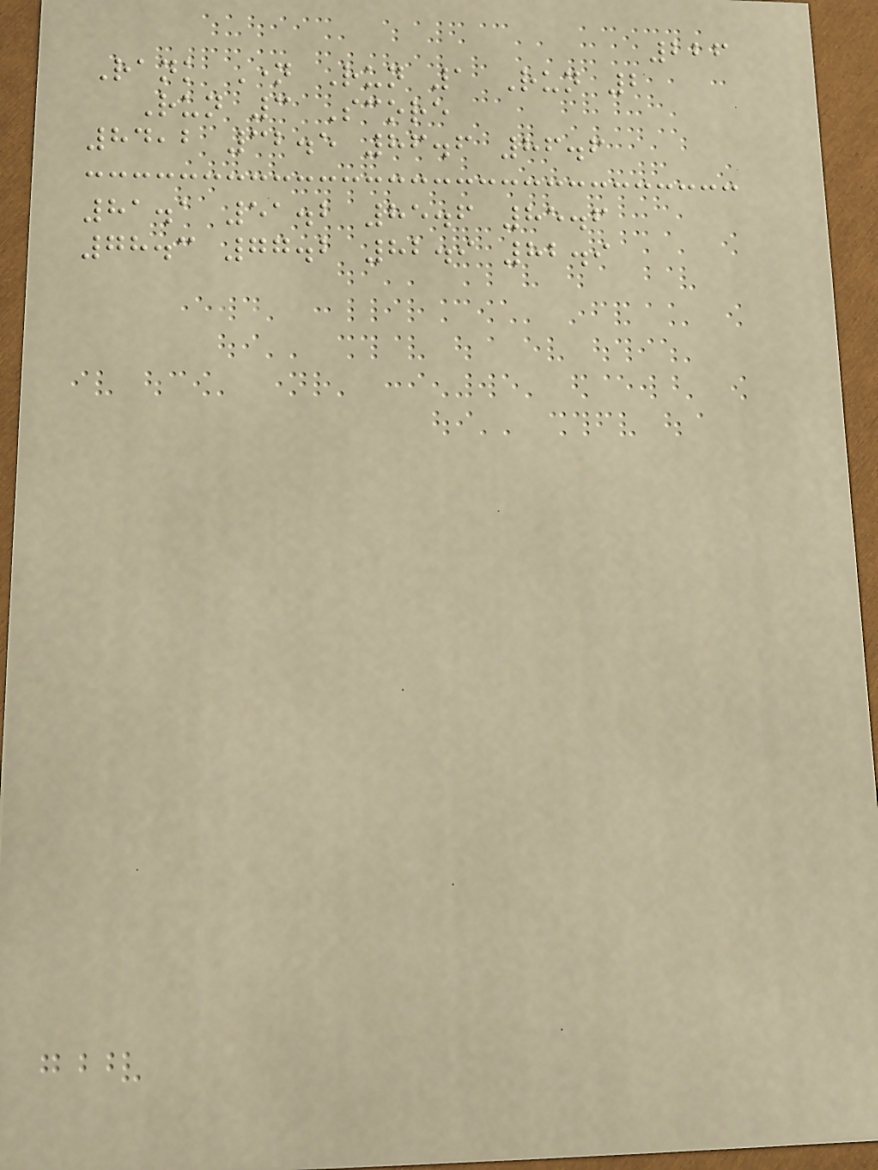226
Rank Name Run 1 Run 2
Run 3 Score
84,2 32.5 86.6 86.6
81.1 51.2 85.6 85.6
78.3 77.2 82.9 82.9
